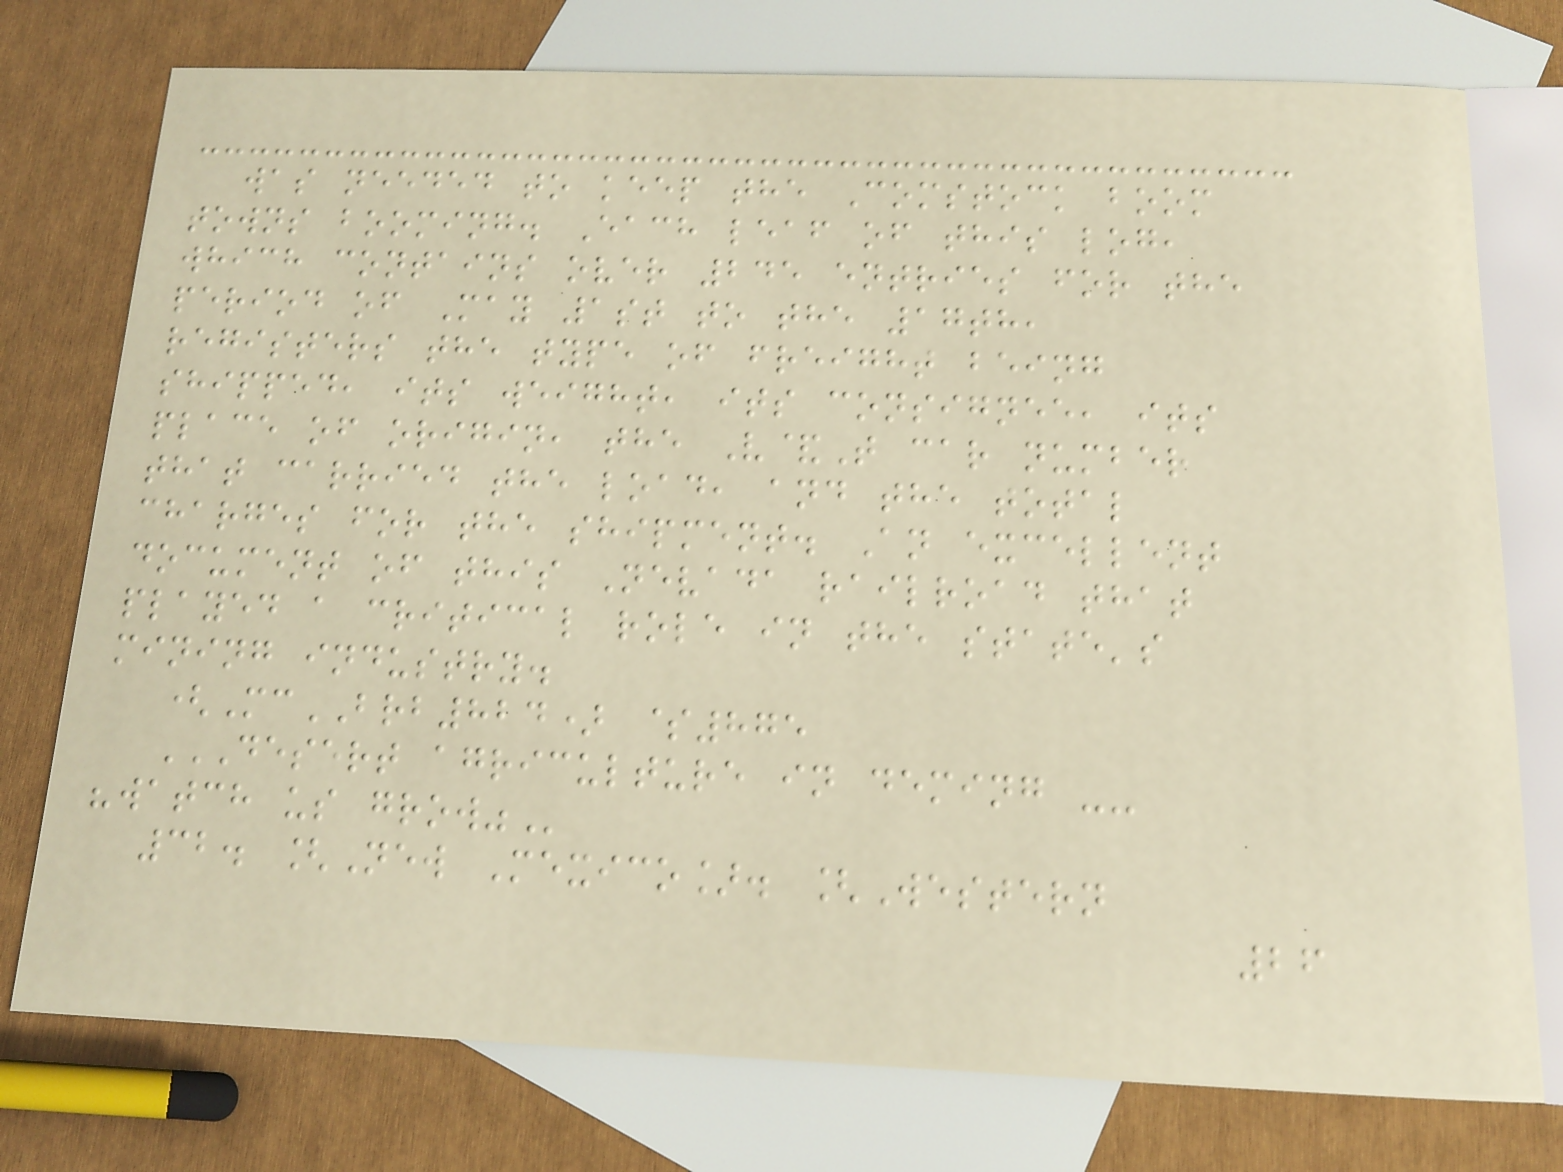was needed to keep the Comstock boom
towns booming. Each leaf of this log,
which contains over 245 entries for the
period of May 1st to the 17th,
registers the type of freight being
shipped, its weight, its consignee, its
place of origin, the V&T car number
that carried the load, and the total
charges for the shipment. An excellent
document of this Nevada railroad that
played a critical role in the state's
mining industry.
(McBRB824) $875
DESERT AGRICULTURE IN DEMING --
"WATCH US GROW"
32. [New Mexico]. [Western
26
